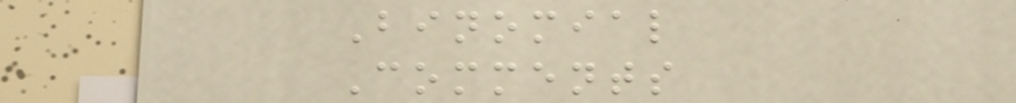Binomial
Comments
